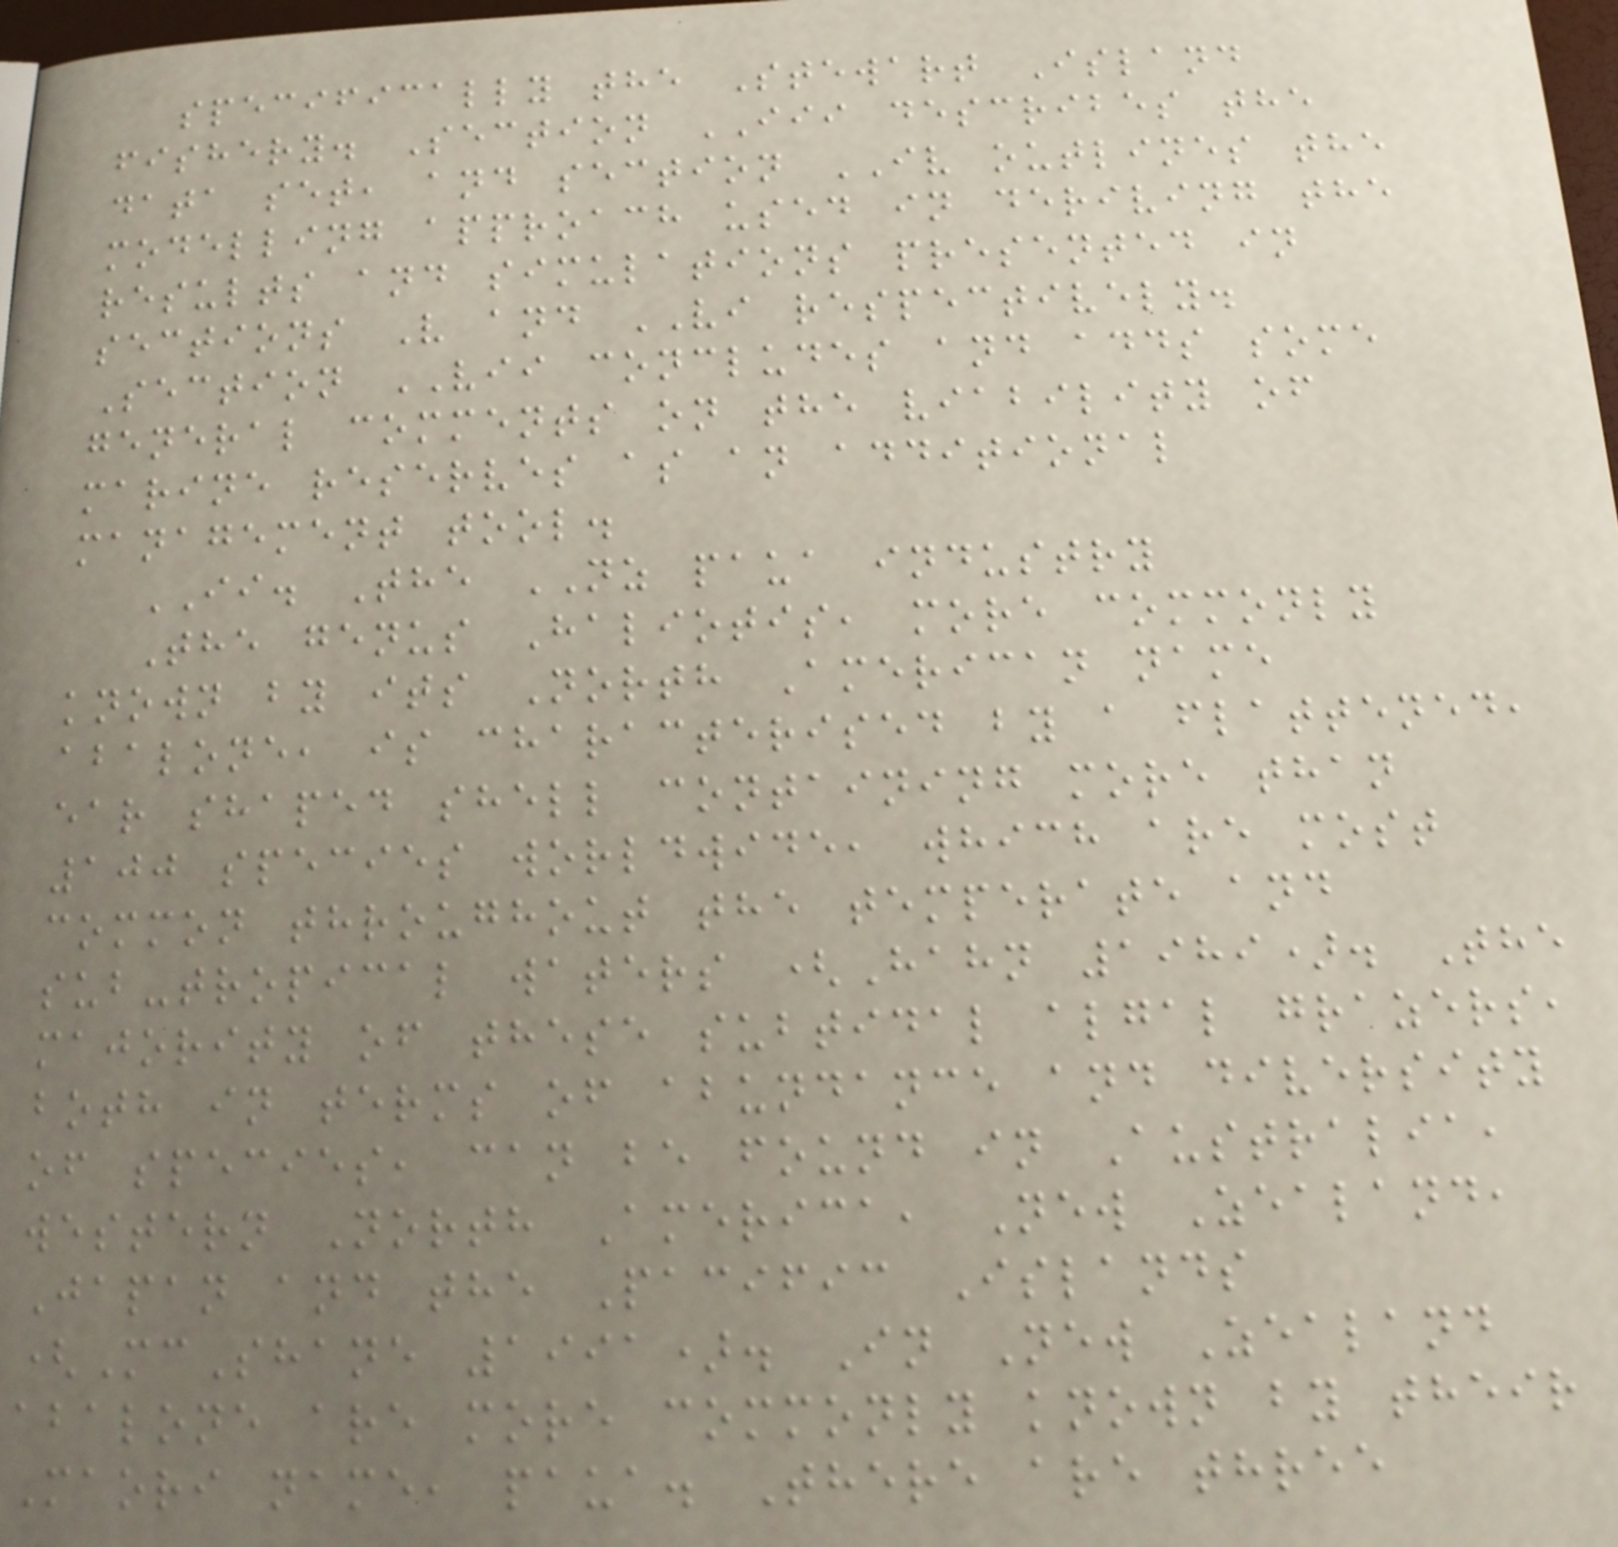specifically the Stewart Island
fishery. Section III describes the
data set, and section IV outlines the
modelling approach used in deriving the
results and simulations presented in
sections V and VI respectively.
Section VII concludes and adds some
general comments on the viability of
marine reserves as an additional
management tool.
II. The NZ paua industry
The genus Haliotis, more commonly
known by its North American name
abalone, is characterised by a flattened,
ear shaped shell containing more than
100 species worldwide, which are most
common throughout the temperate and
sub-tropical waters (Hahn 1989). The
majority of these subtidal algal grazers,
both in terms of abundance and diversity
of species, can be found in Australia,
western North America, New Zealand,
Japan and the Pacific Islands
(McShane 1991). In New Zealand
abalone are more commonly known by their
Maori name, paua. There are three
